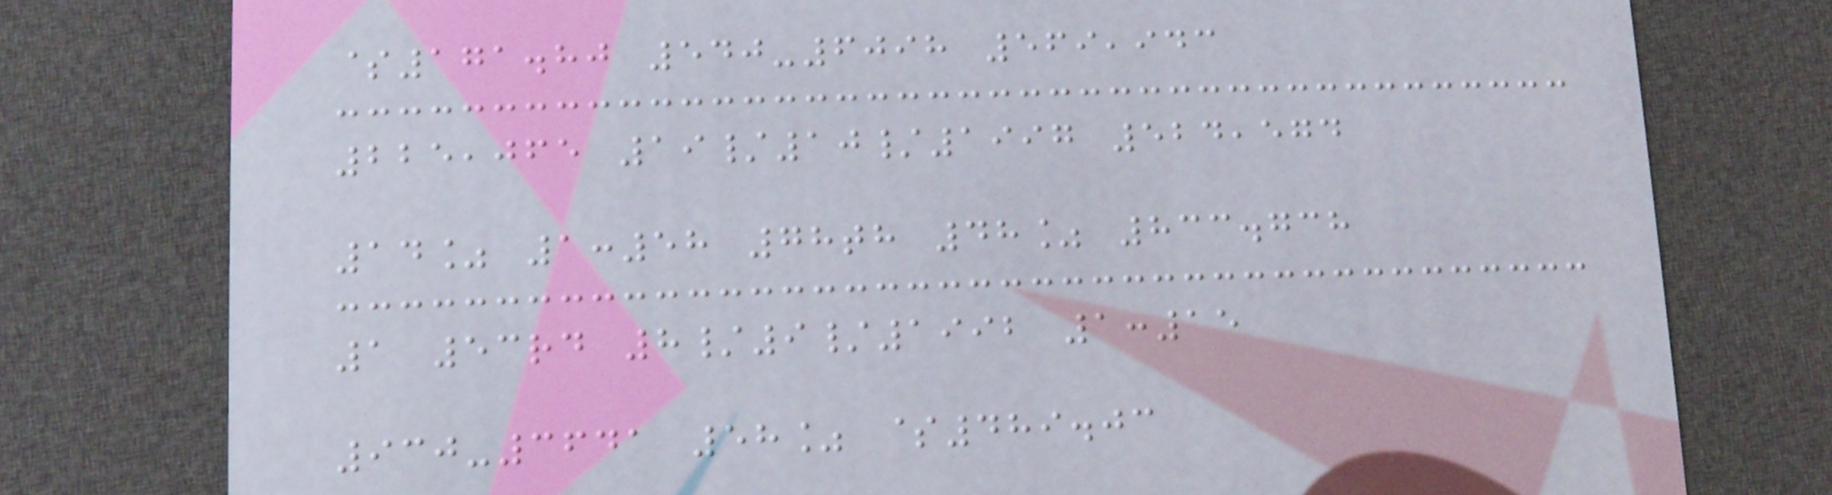$171.80 540-6098 569,943
225,065 19/10/1997 524,574
14% 1:58 78th 48% 833.738
1 53rd 8/9/1992 1:15
930-3641 58% $489.03
